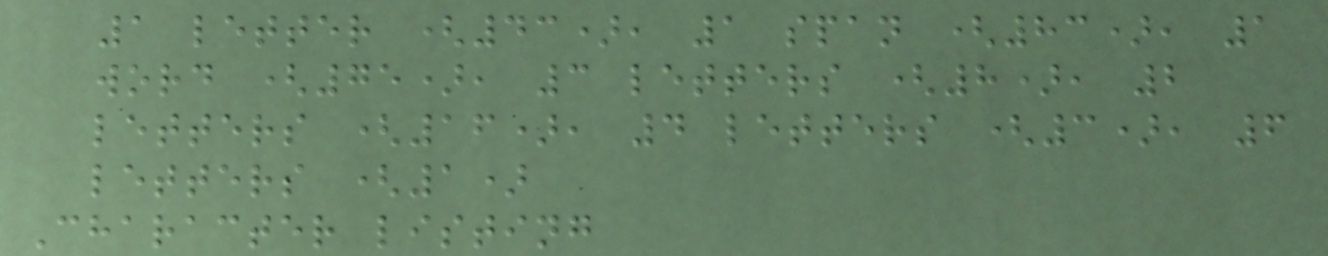1 letter (43), 1 span (83), 1
word (75), 3 letters (8), 2
letters (16), 4 letters (3), 6
letters (1)
Character listing
